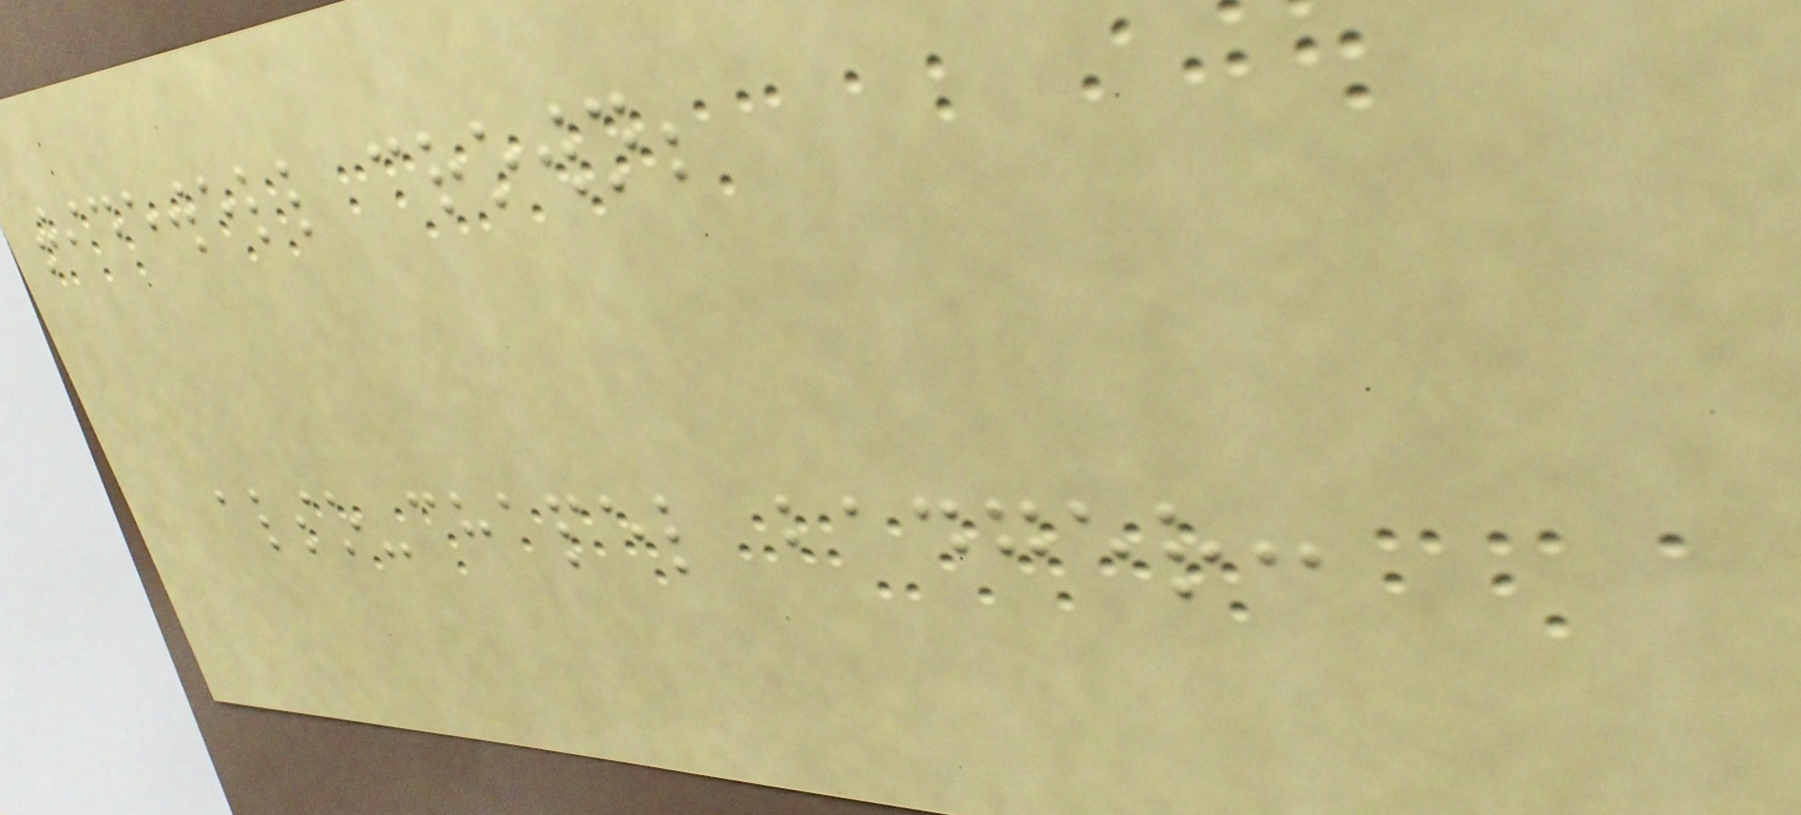tidewell crown;
also-chapel badger:
